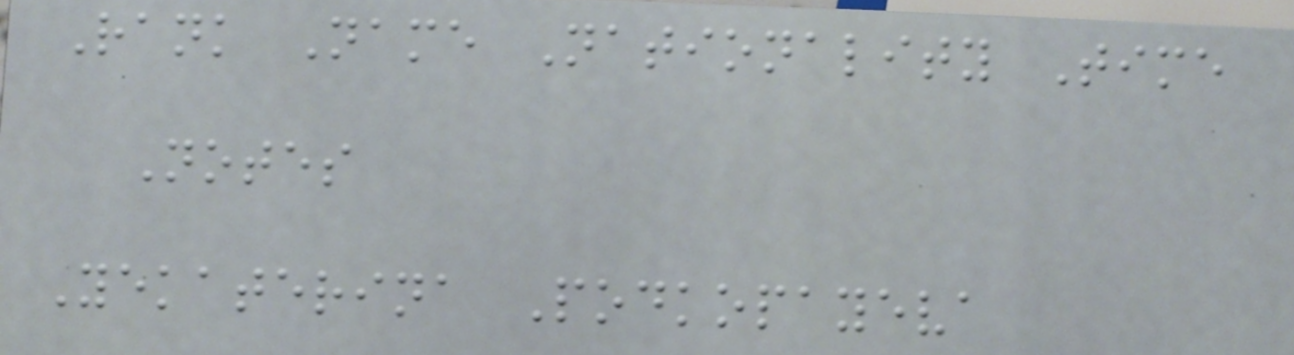Rank Name Nationality Time
Notes
Yekaterina Podkopayeva
